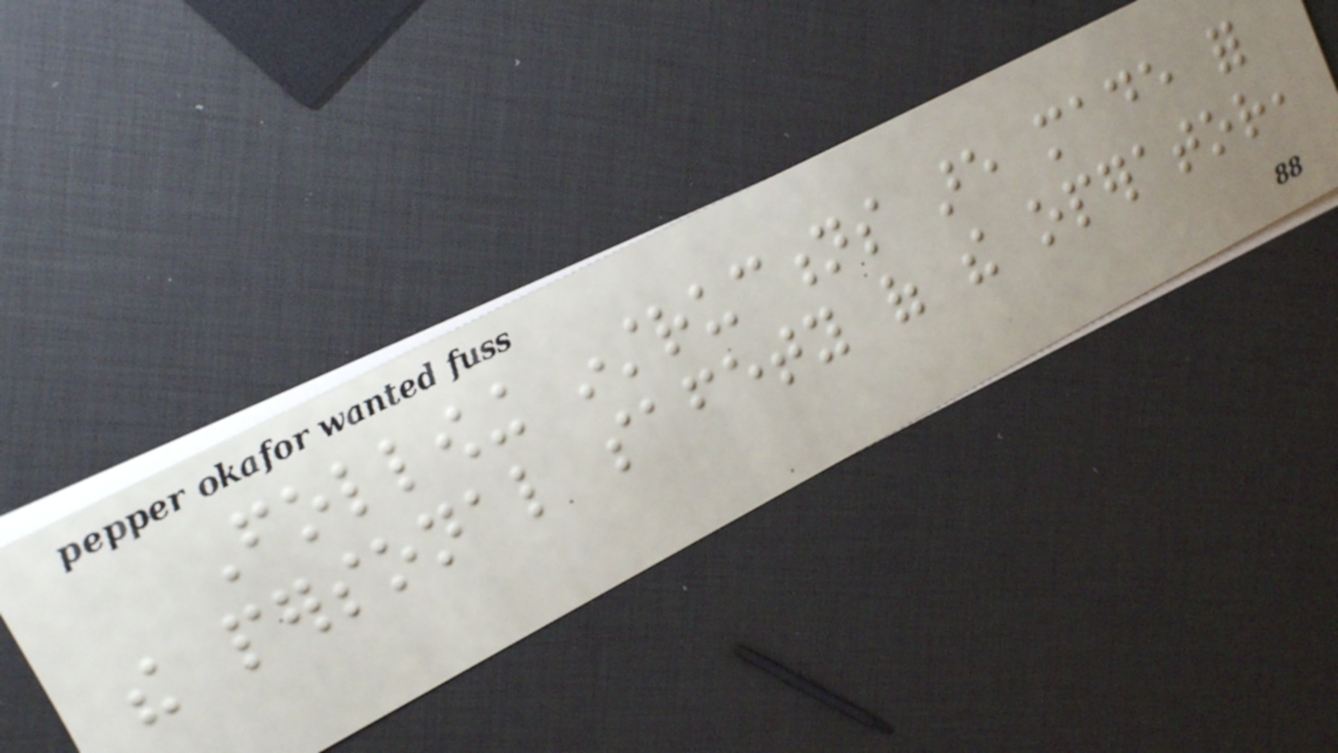Following instructions are made for
the personal safety of the operator,
